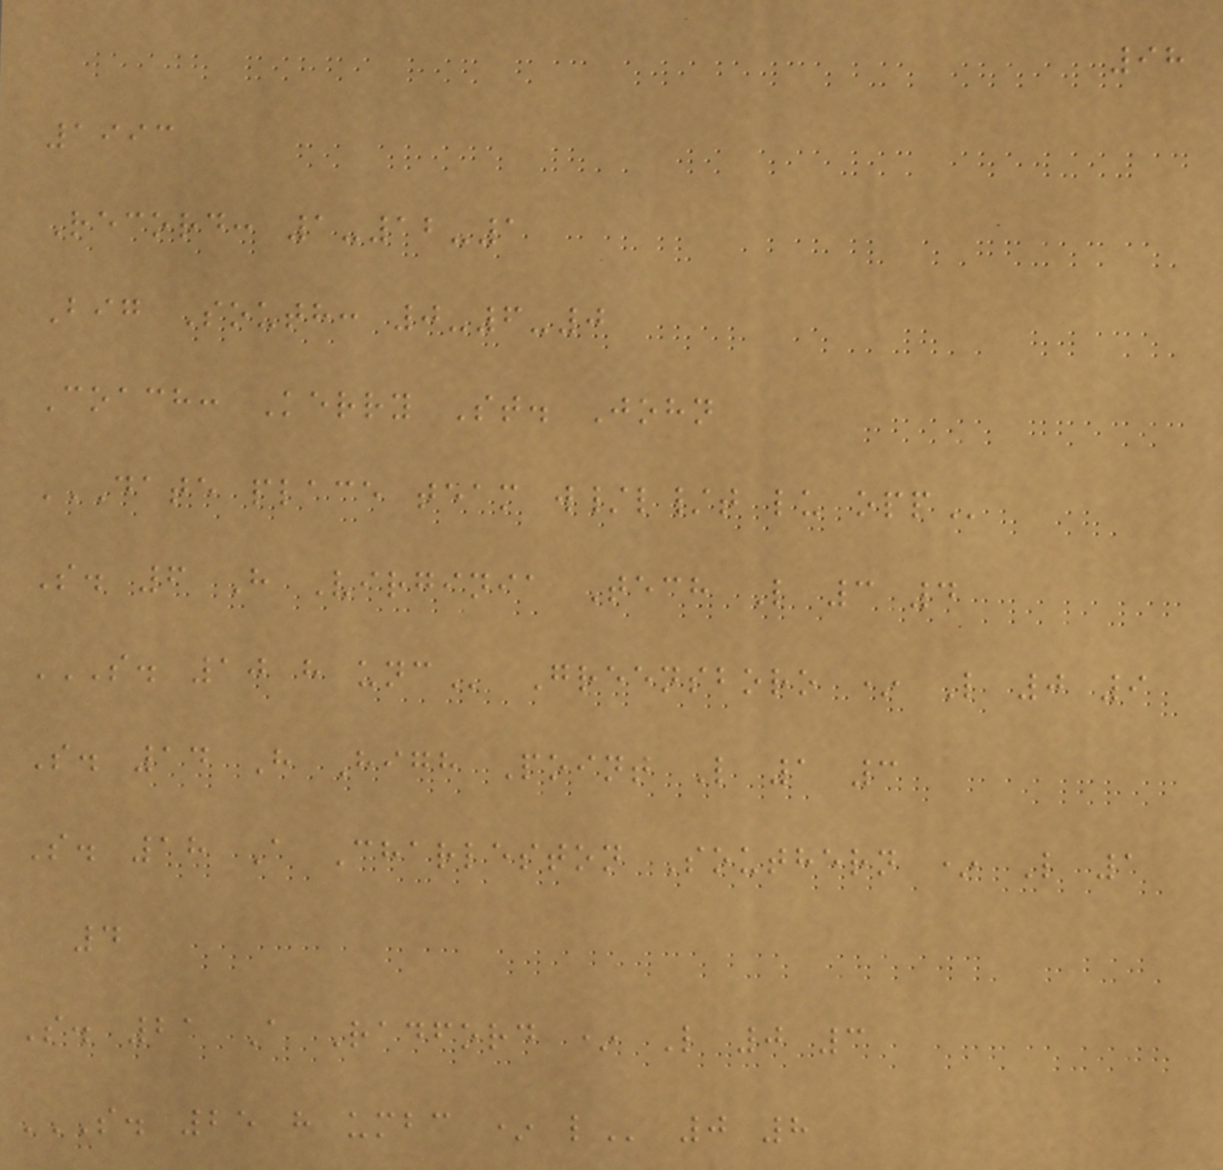98
1993
Record: 1-12-1
Big South: 0-6-0
Coach: Kerry St. John
DATE PLACE TEAM W/L/T LU OPP
S. 6 H Virginia Tech L 3 4
S. 10 H UNC Greensboro * L 0 9
S. 14 H High Point L 1 3
S. 18 A Charleston Southern * L 1
4
S. 21 A Radford * L 0 3
S. 25 H UMBC * L 0 8
